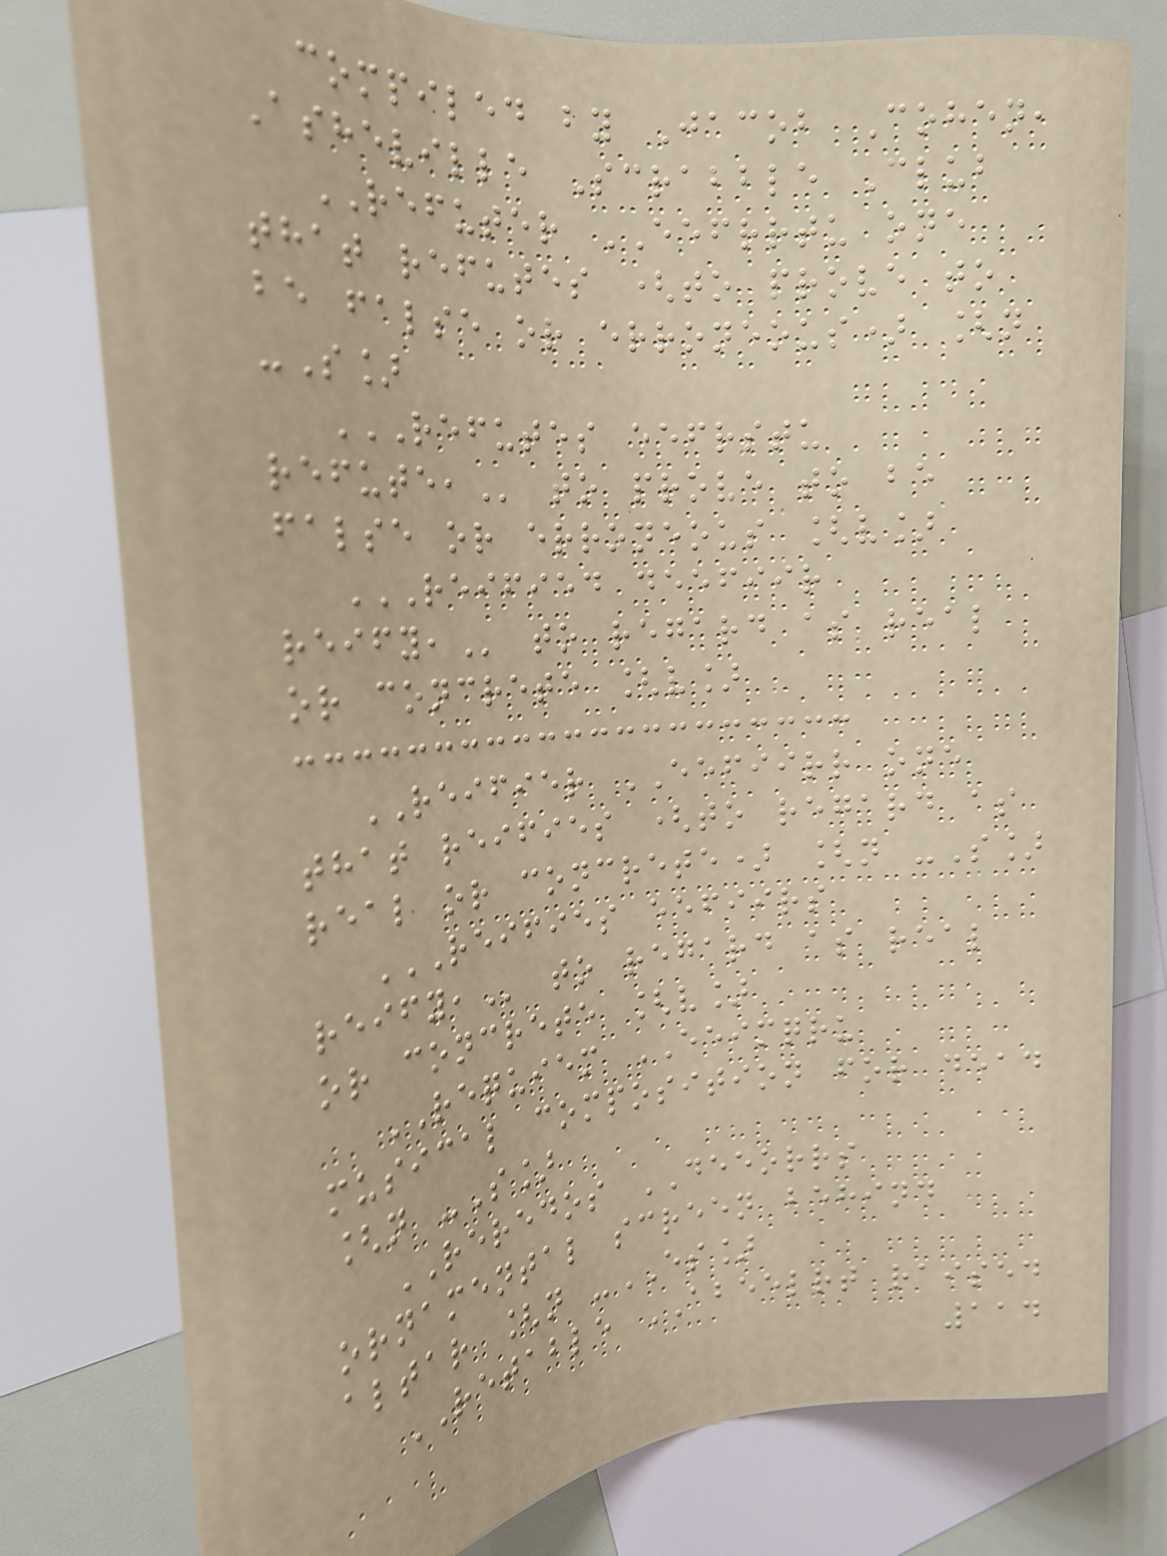compiled by Jacob Cohen,
Asheville Scrabble Club
REFUTER EEFRRTU one
that refutes (to prove to
be false or erroneous) [n
-S]
REFUTES EEFRSTU
REFUTE, to prove to be
false or erroneous [v]
REIFIED DEEFIIR
REIFY, to regard as real
or concrete [v]
REIFIER EEFIIRR one
that reifies (to regard as
real or concrete) [n -S]
REIFIES EEFIIRS
REIFY, to regard as real
or concrete [v]
REQUIEM EEIMQRU
musical composition for dead
[n -S]
REREDOS DEEORRS
ornamental screen behind
altar [n -ES]
RETABLE ABEELRT raised
114
